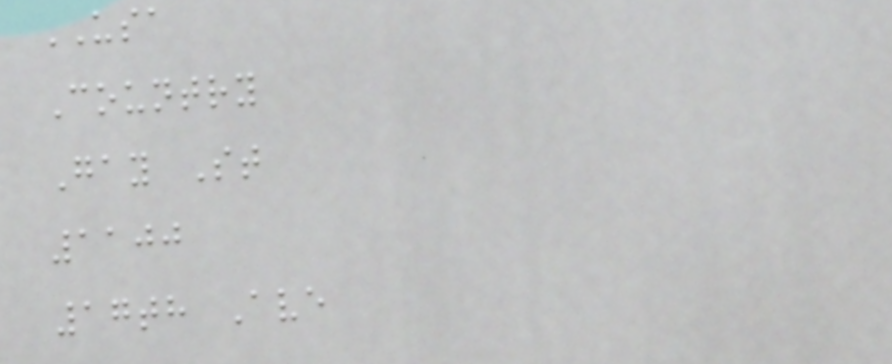USA
Country
Gay St
1100
17th Ave
